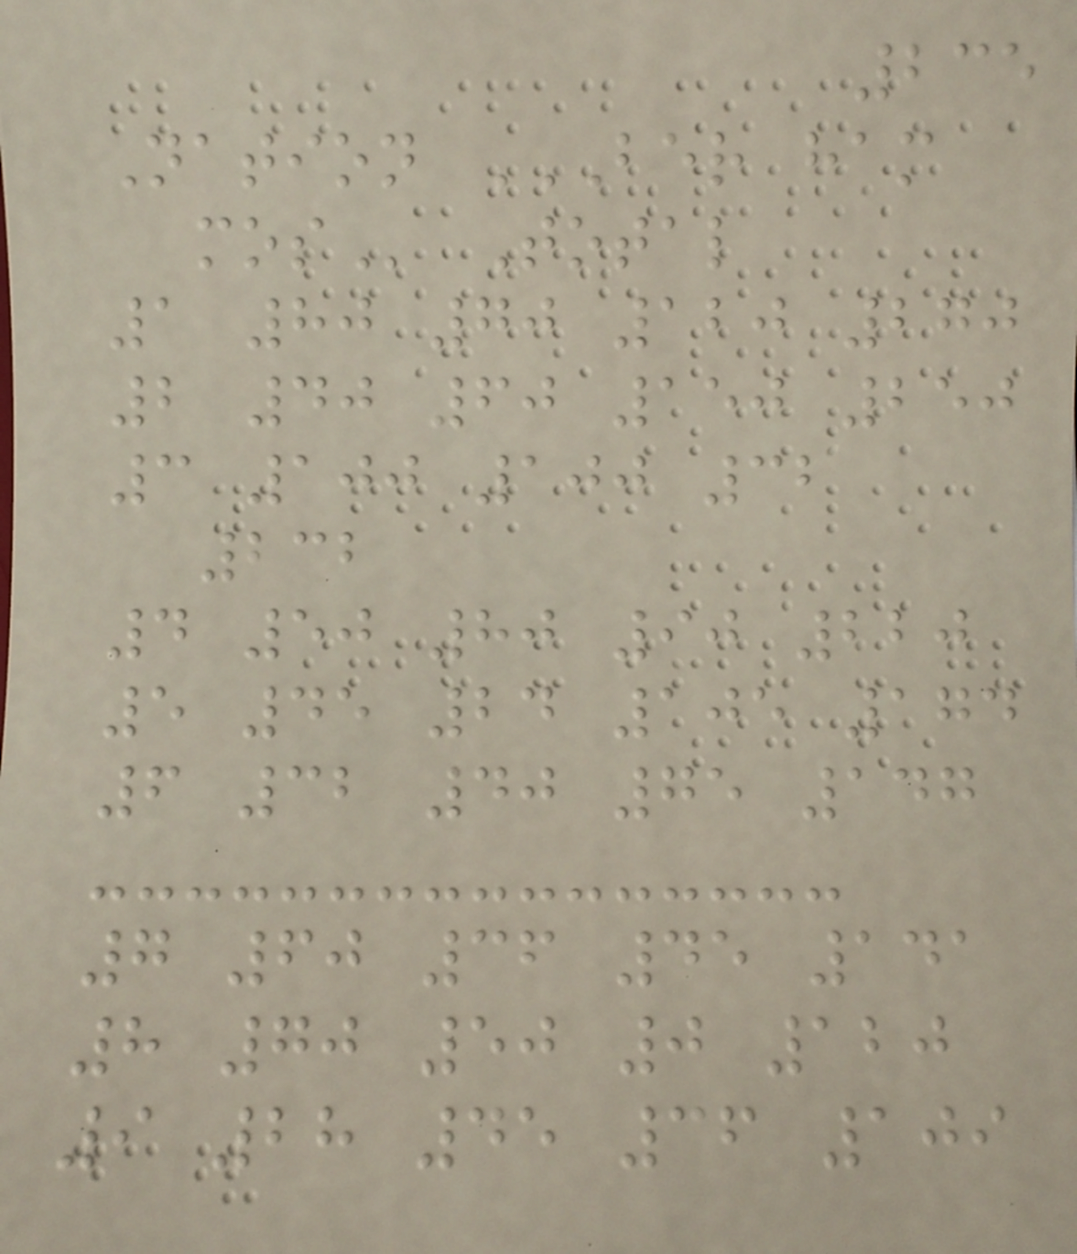235
Nation BER HAM
MOS Total
1 80 70 120 270
2 40 60 150 250
3 100 100 32
232
4 50 80 90 220
5 45 24 105 174
6 32 40 75 147
7 60 36 45 141
8 70 50 0 120
9 28 45 36 109
